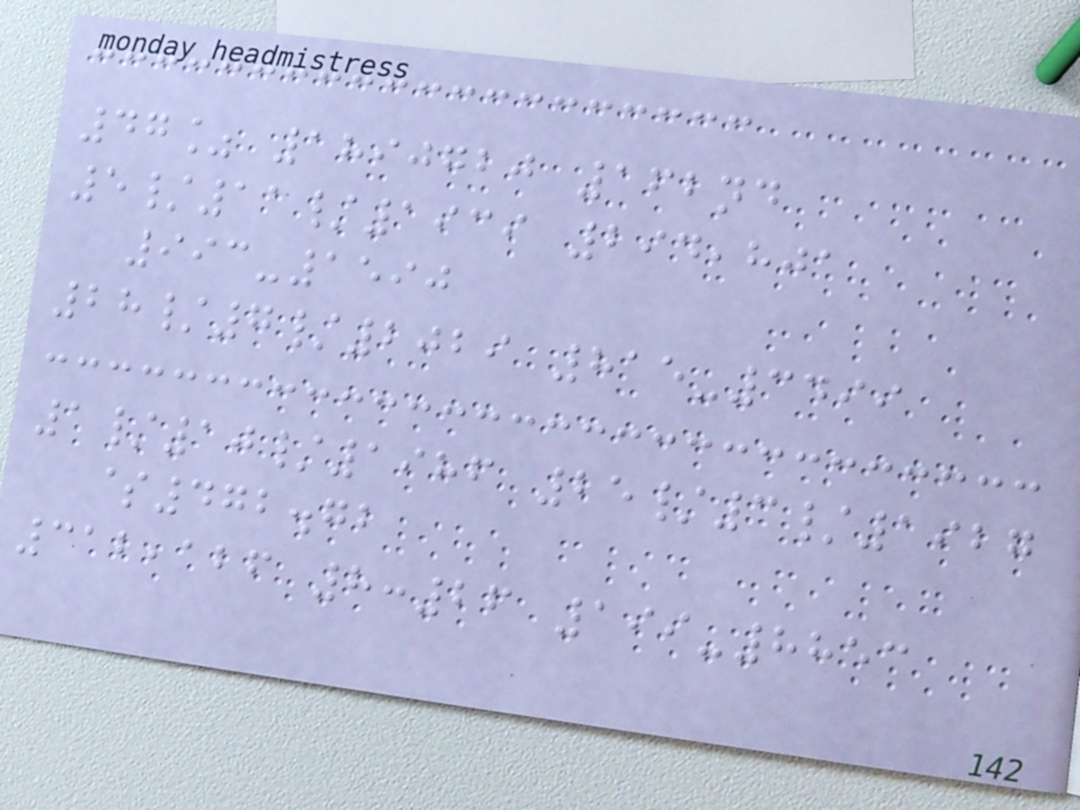47% 1890720 162nd
5/11/1939 294,801
993-1590
28/7/2029 815-3499
1/10/1986 25/3/1927
$472.72
312,126 8:26 199-8853
